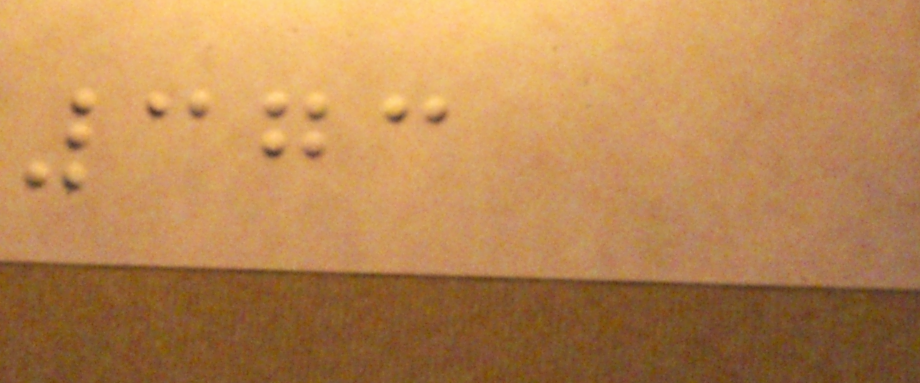373
